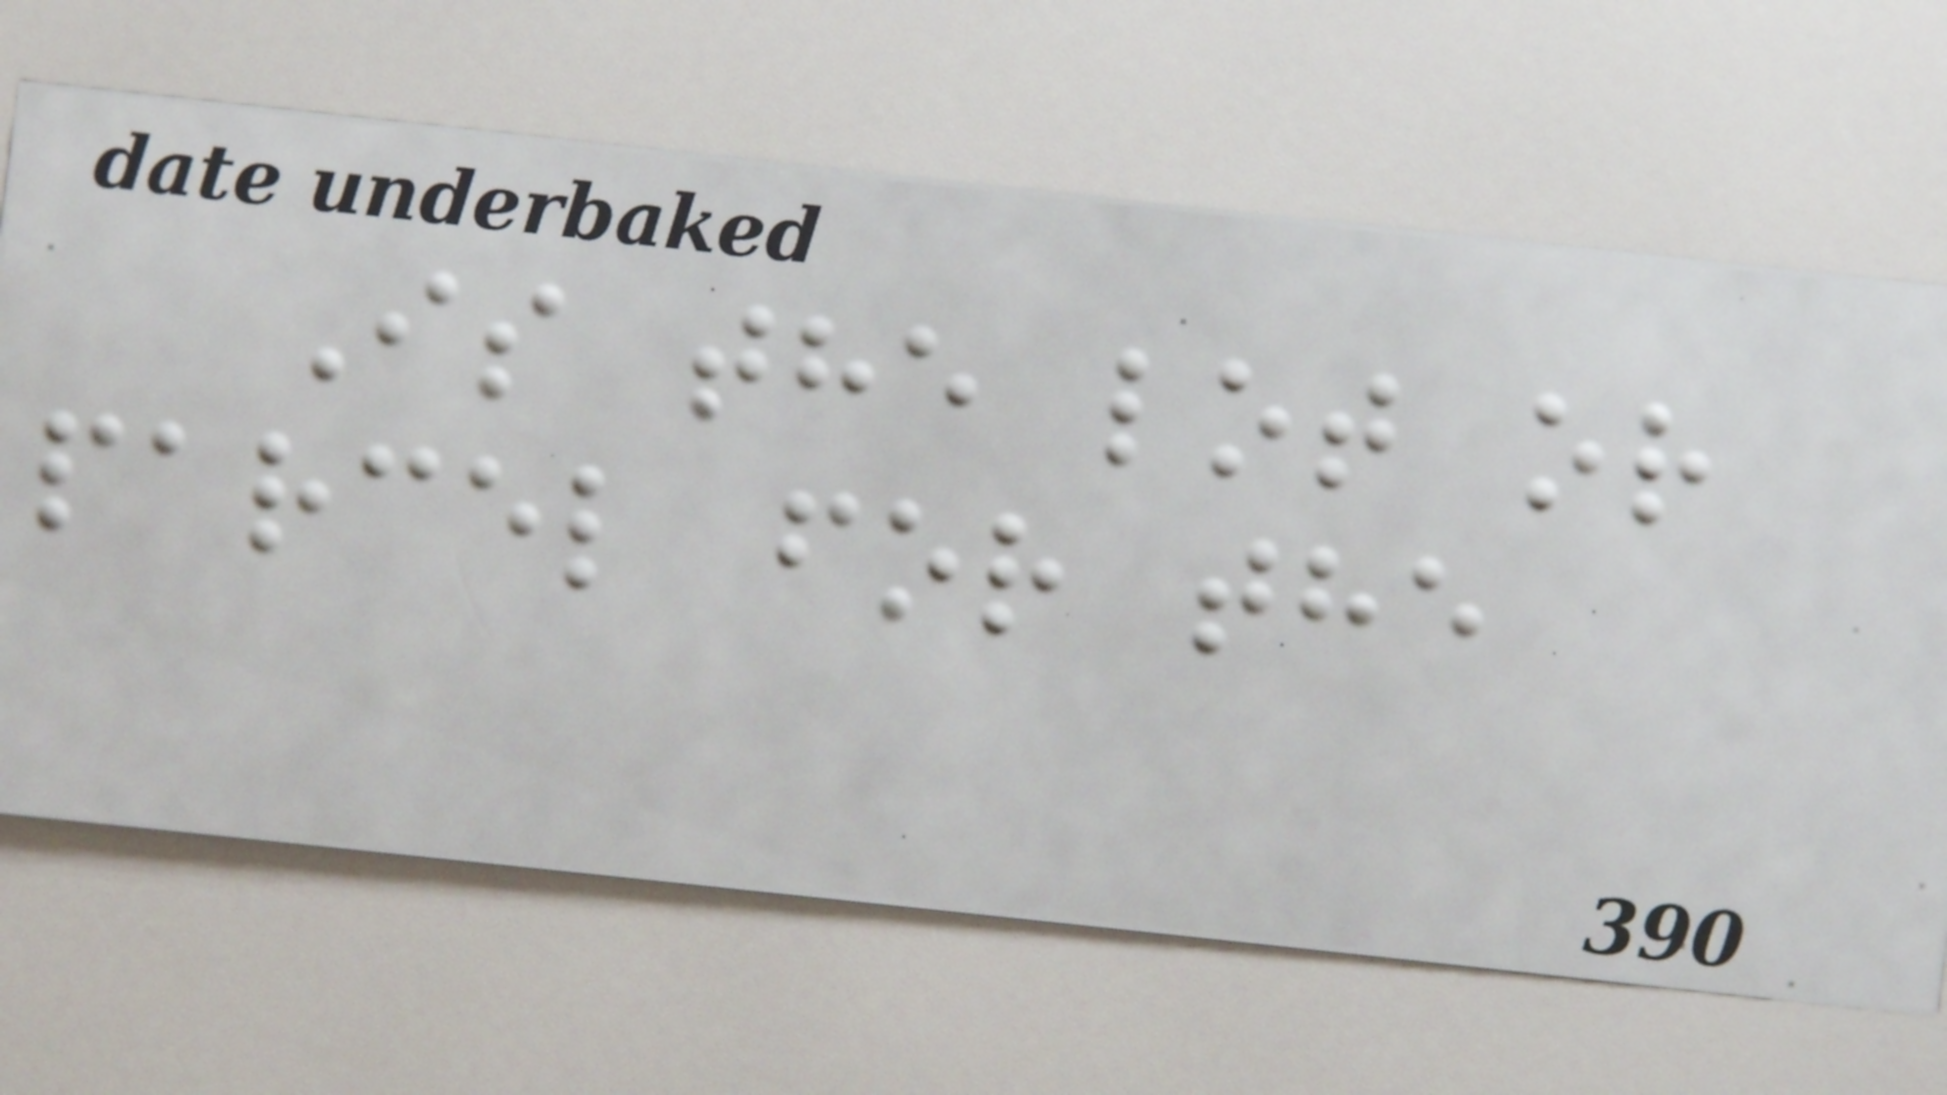Is the lot or
parcel for the
